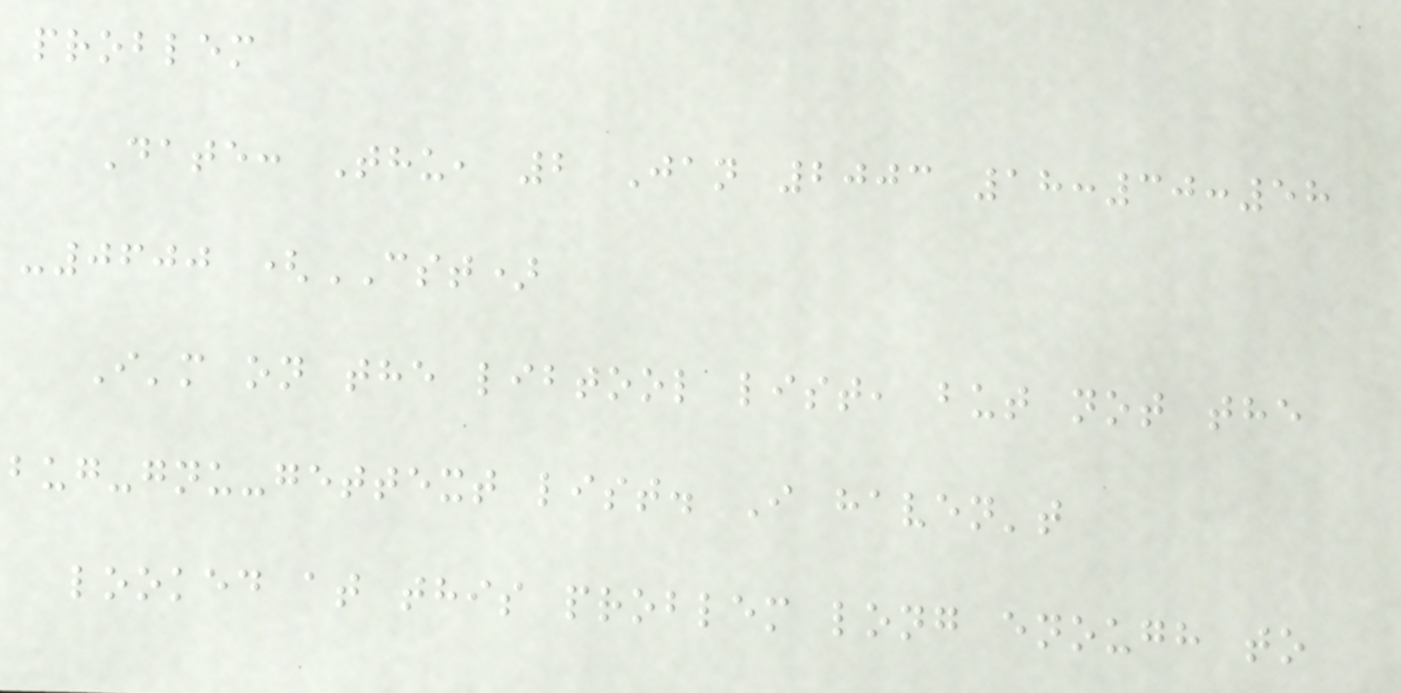problem
Date: Thu, 2 Jan 2003 18:30:58
-0600 (CST)
I'm on the libtool list, but not the
bug-gnu-gettext list. I haven't
looked at this problem long enough to
